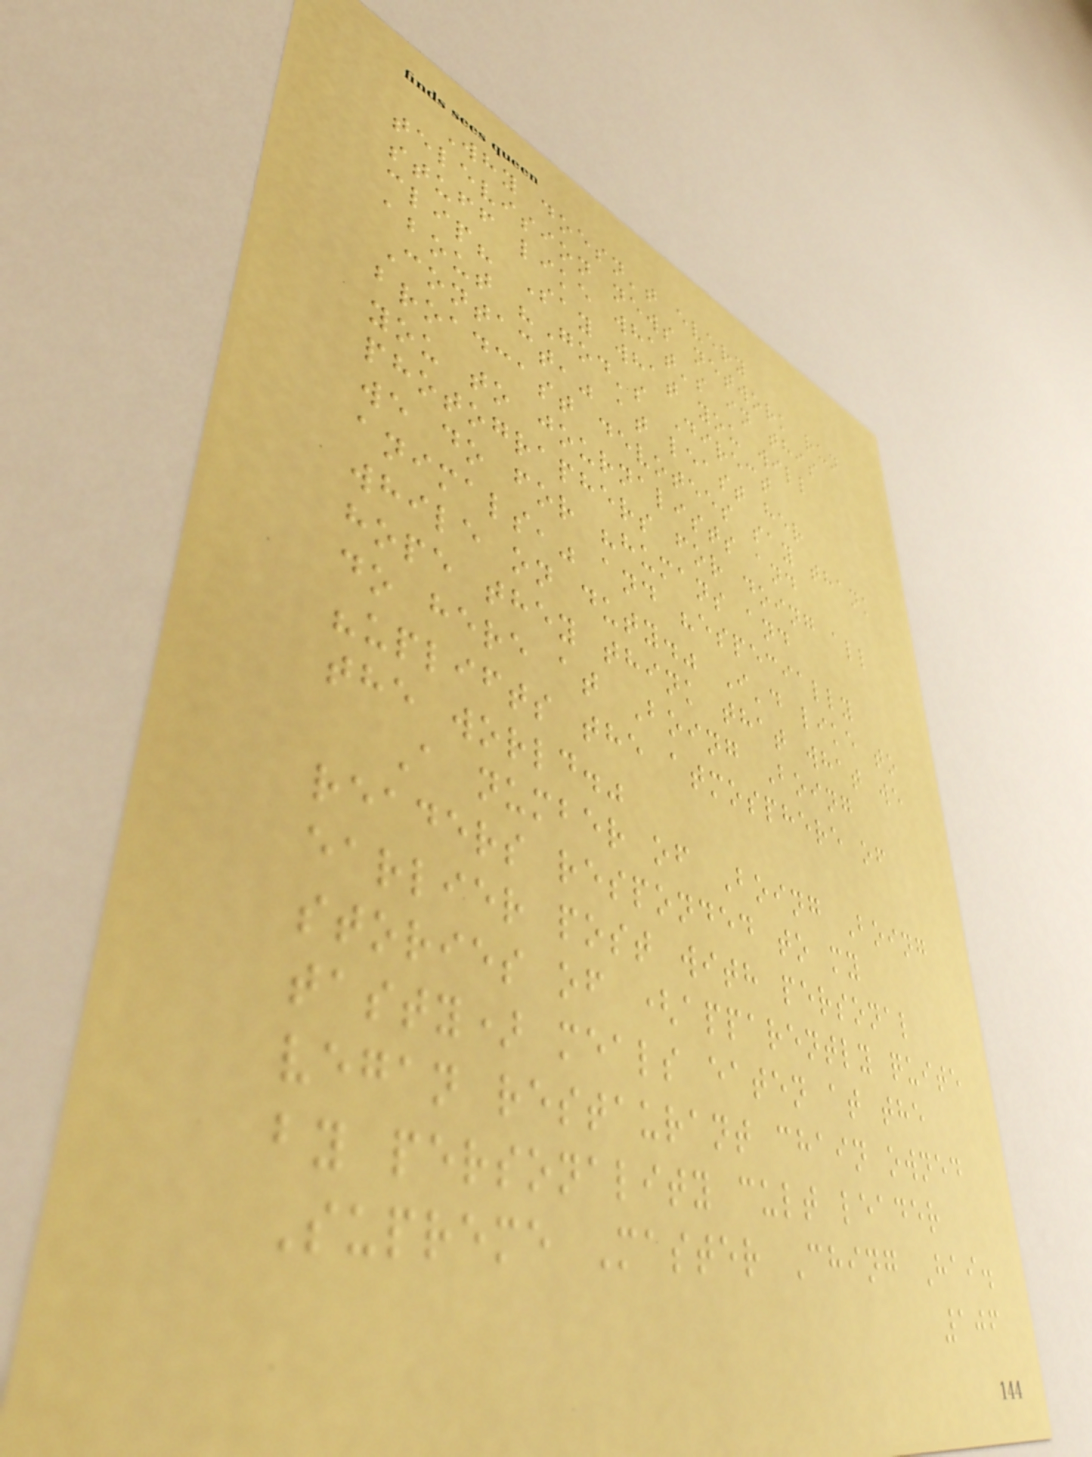Why doesn't every
television news network run
stuff like what's in this
clip? Say what you will
about "God's Direct
Contact," at least her
broadcast devotees say thank
you to journalists and
photographers for doing all
we do for "humans and
animals," and "especially
while on duty." I'd like to
hope they think that what we
do here at Boing Boing
"uplifts the atmosphere of
the world."
A number of Boing Boing
readers responded to my
earlier post with personal
stories of (apparently quite
tasty) meals eaten at the
vegan restaurant chain owned
by personality cult leader
Supreme Master Ching Hai.
106
